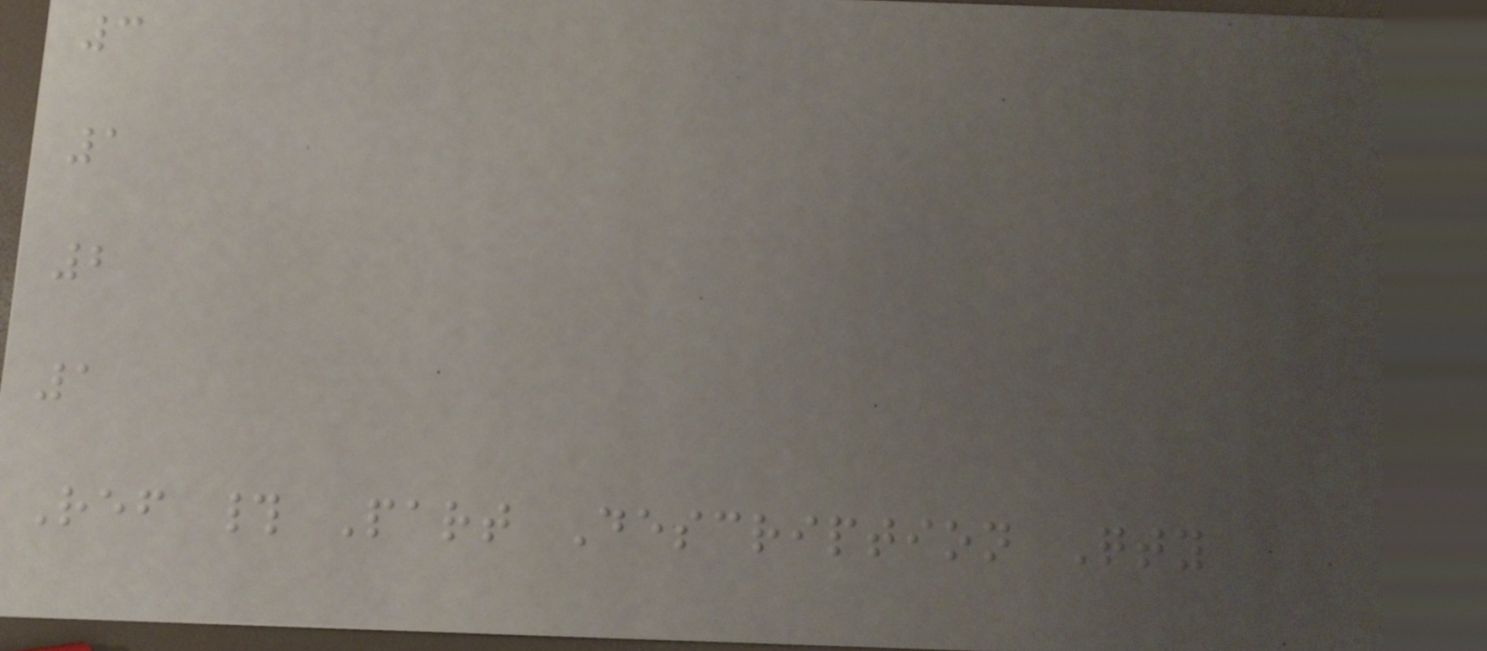3
1
2
1
Ref # Part Description Qty
